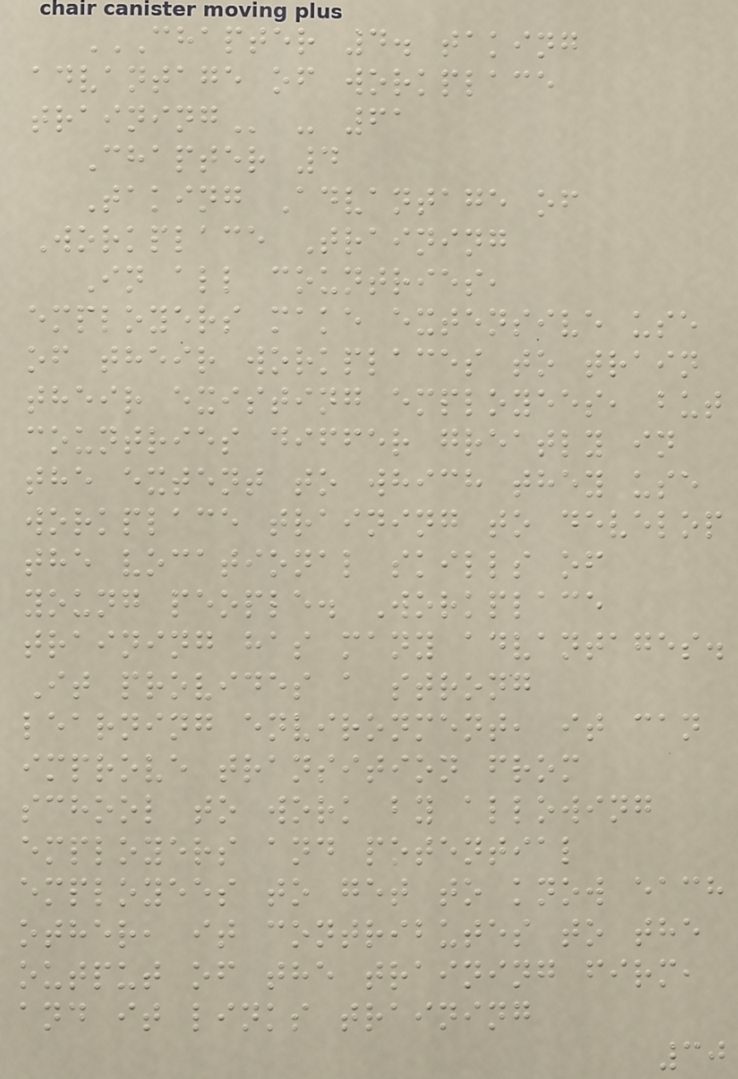CHAPTER 4. TAKING
ADVANTAGE OF WORKPLACE
TRAINING - 61
Chapter 4
Taking Advantage of
Workplace Training
In all countries,
employers make extensive use
of their workplaces to train
their existing employees, but
countries differ greatly in
the extent to which they use
workplace training to develop
the vocational skills of
young people. Workplace
training has many advantages.
It provides a strong
learning environment, it can
improve transition from
school to work by allowing
employers and potential
employees to get to know each
other, it contributes to the
output of the training firm,
and it links training
30
